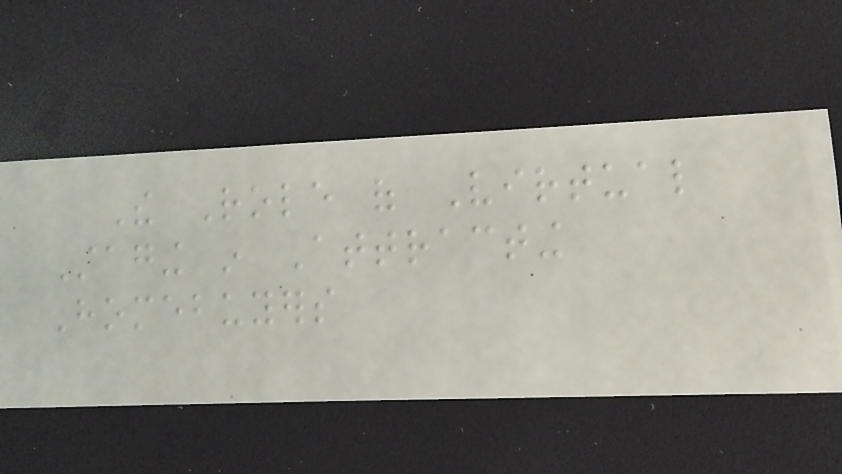The Role of Virtual
Staging in Attracting
Homebuyers
